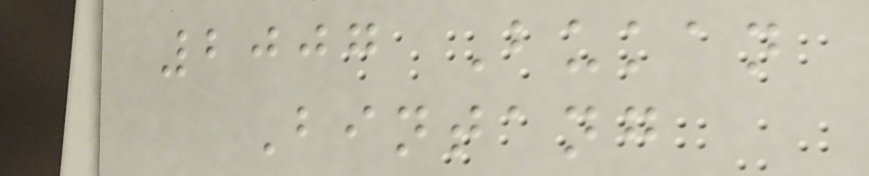2007 Bukan
Bintang
